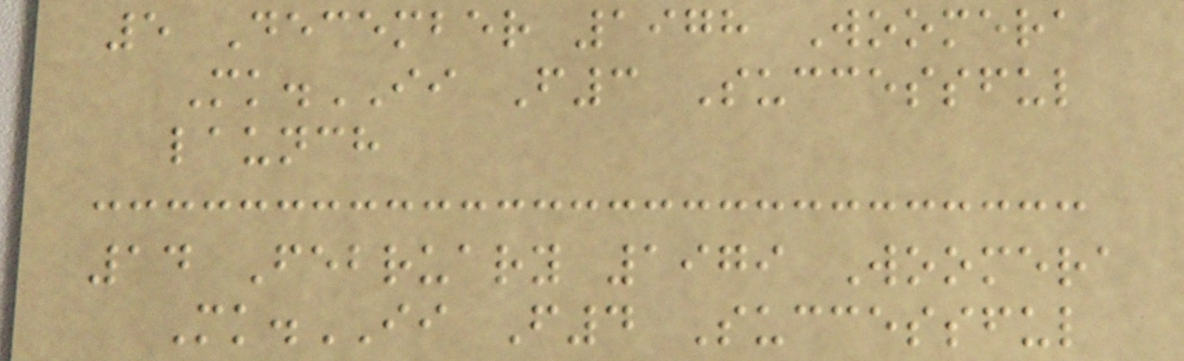5 December 1978 Woomera
Mk.II F3 Successful
launch
14 February 1979 Woomera
Mk.II F4 Successful
